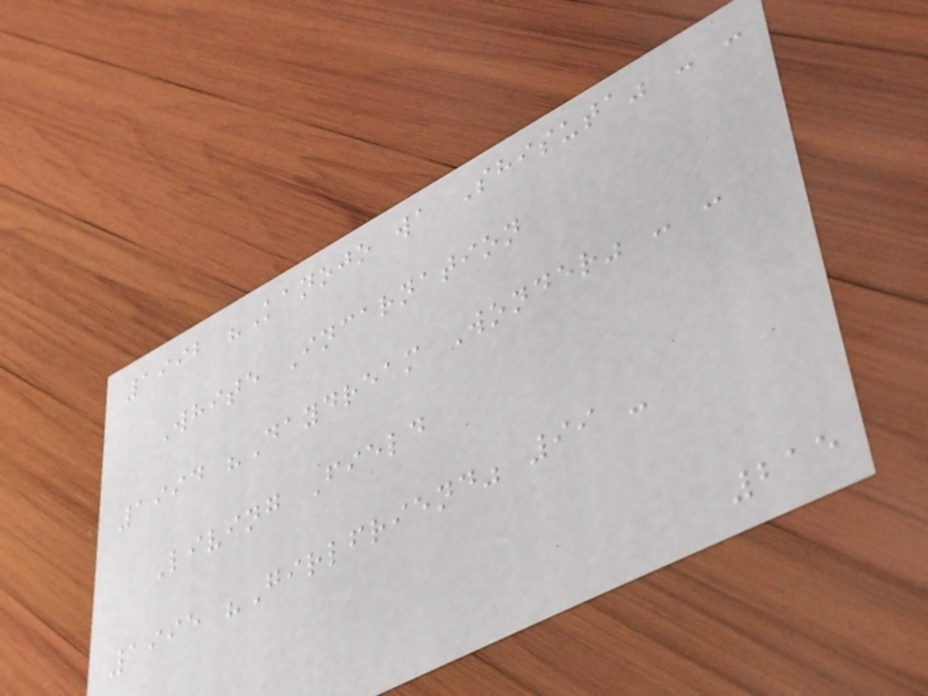1992 "Kanojo wa Shisuta" - -
White Incarnation
1994 "Daydream Wonder" - -
Living Field
1995 "Girlfriend" 99 -
215
